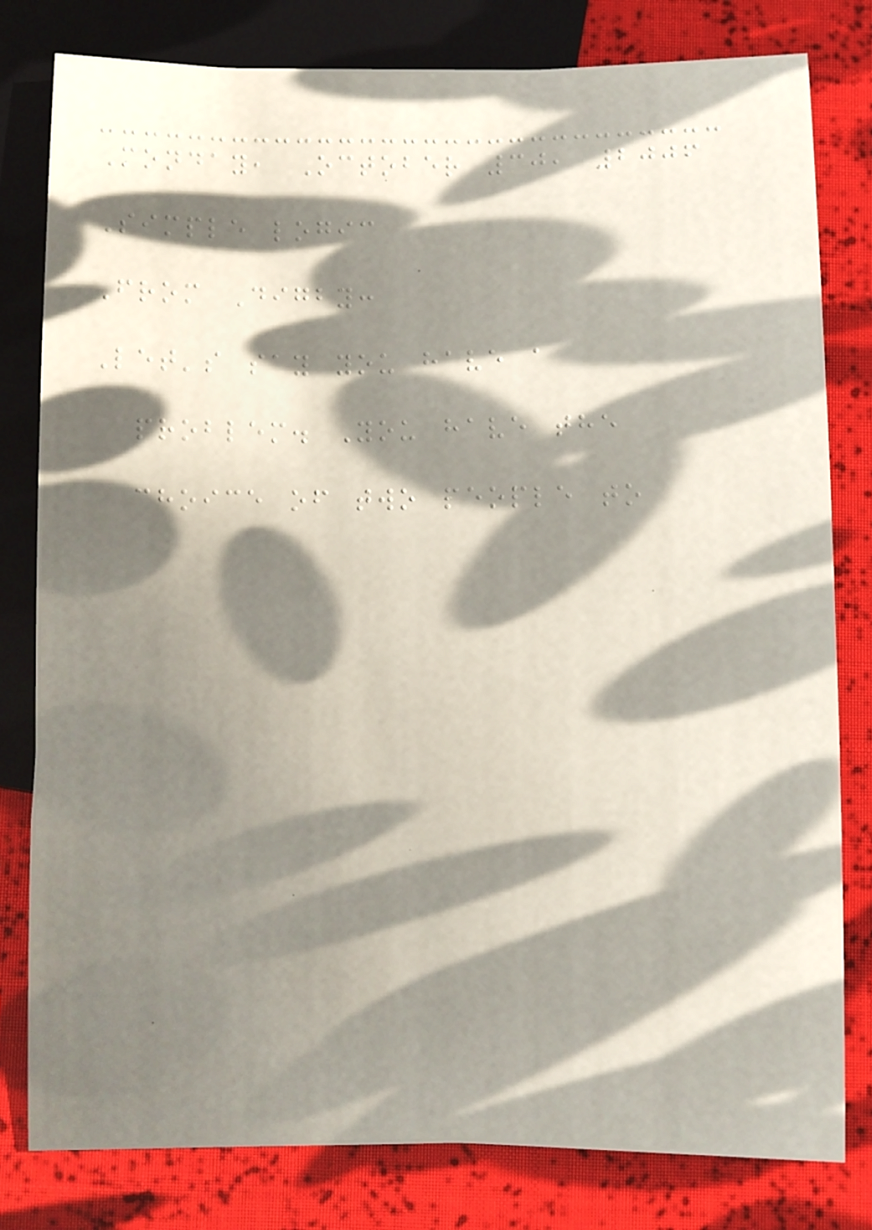Monday, October 30, 2006
Simple logic
From Digby:
Let's say you have a
problem. You have the
choice of two people to
